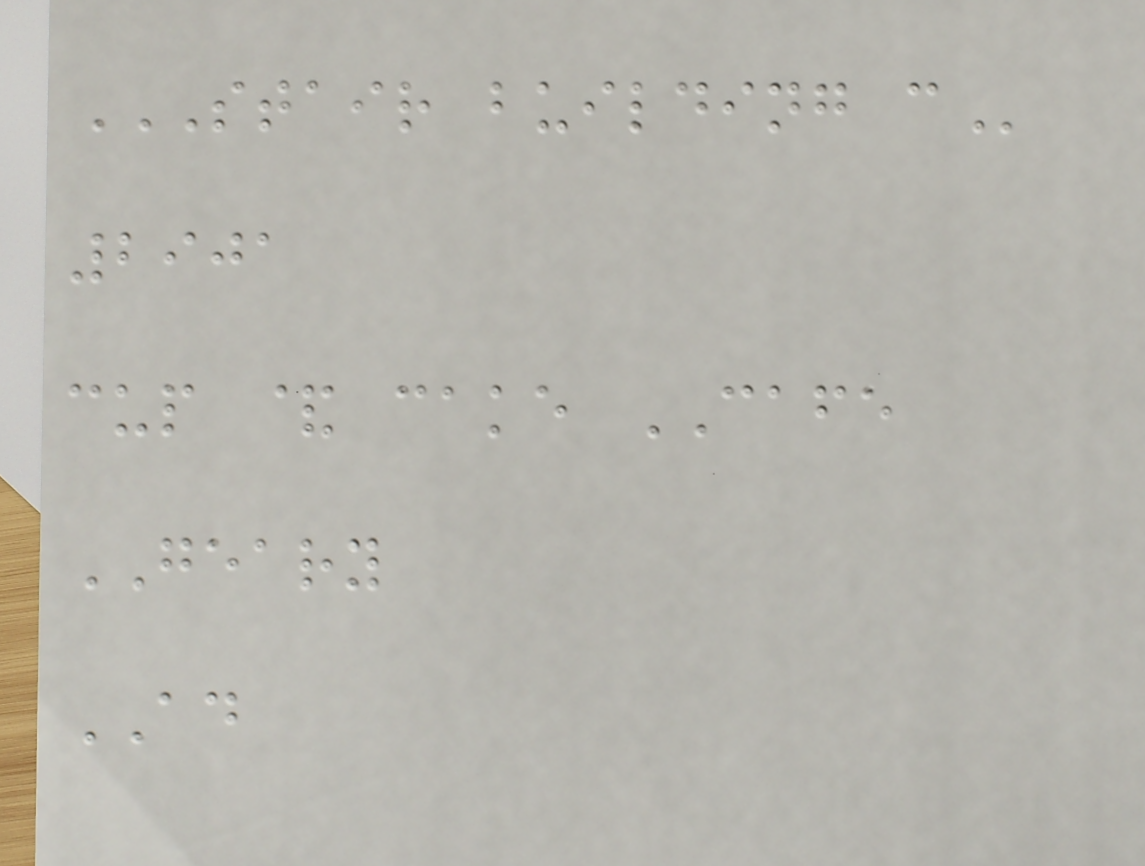STAIR BUILDING C
2901
cup & cake CAFE
GEARY
AD
